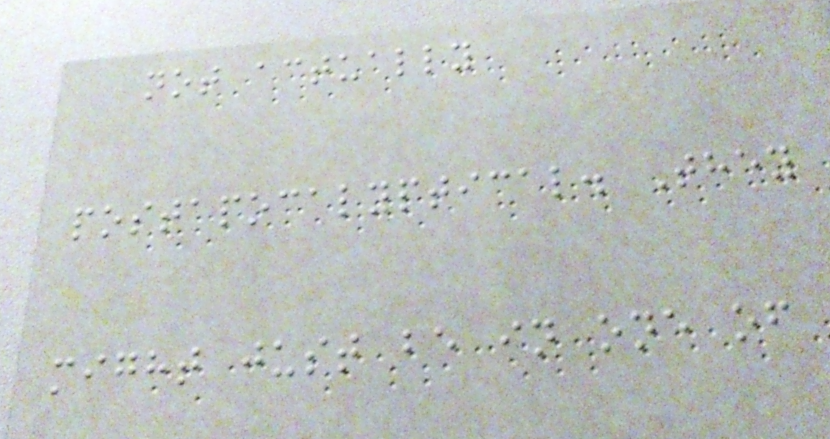not actually
postapocalyptical. They
might just be in one of
